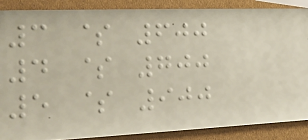3 $ 600
4 $ 700
5 $ 900
